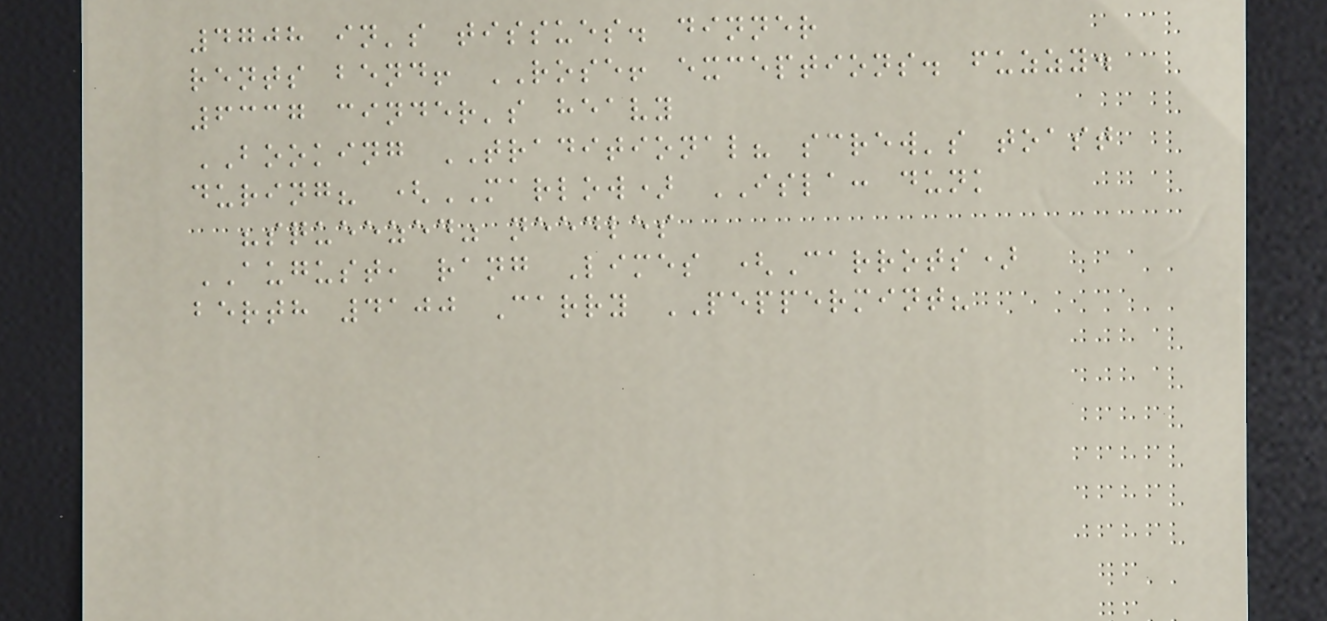4708 in's tissues. dinner
rents bend! ROSE! exceptions. fuzzy.
6337 cinder's heavy
BOOKING TRADITIONAL? screw's toast
during? (MARLOW) ISLA: dunk
"squeezed" needles
AUGUST, rang Limes (Carrots)
berth 4100 Carry PEPPERMINT?
